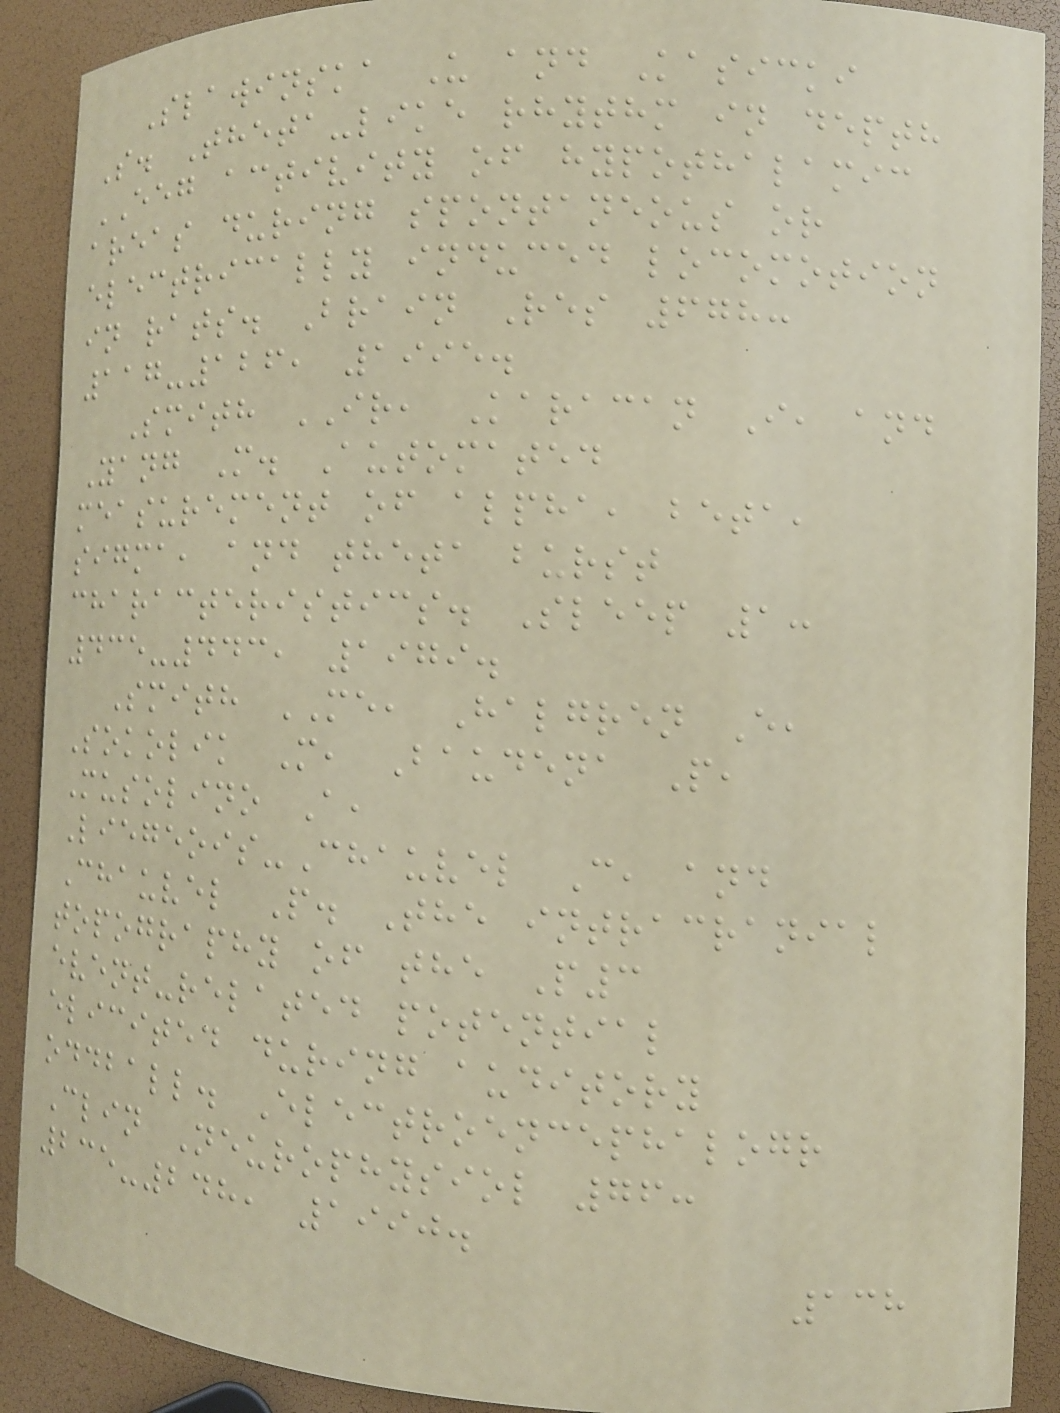Slawinska U and Kasicki
S. Theta-like rhythm in depth
EEG activity of hypothalamic
areas during spontaneous or
electrically induced locomotion
in rats. Brain Res 678:
117-126, 1995.
Smith IR, Karacan I, and
Yang M. Automated
measurement of alpha, beta,
sigma, and theta burst
characteristics. Sleep 1:
435-443, 1979.
Smith ME, Halgren E,
Sokolik M, Baudena P,
Musolino A,
Liegeois-Chauvel C, and
Chauvel P. The intracranial
topography of the P3
event-related potential
elicited during auditory
oddball. Electroencephalogr
Clin Neurophysiol 76:
235-248, 1990.
138
